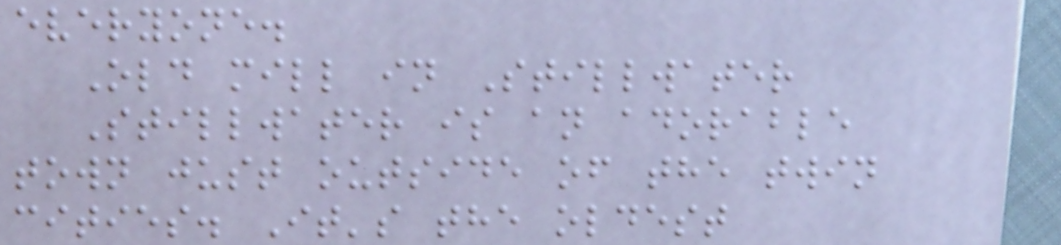everyone.
Old mill in Stillwater
Stillwater is an adorable
town just outside of the twin
cities. It's the oldest
